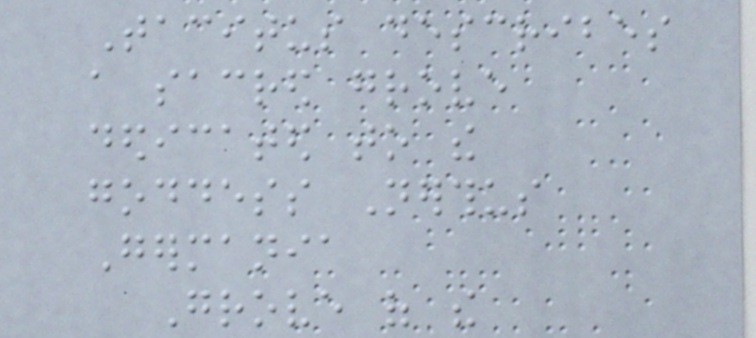Tacitus describes
a sacred grove
dedicated to the
goddess Nerthus
Germania
Grove of the
